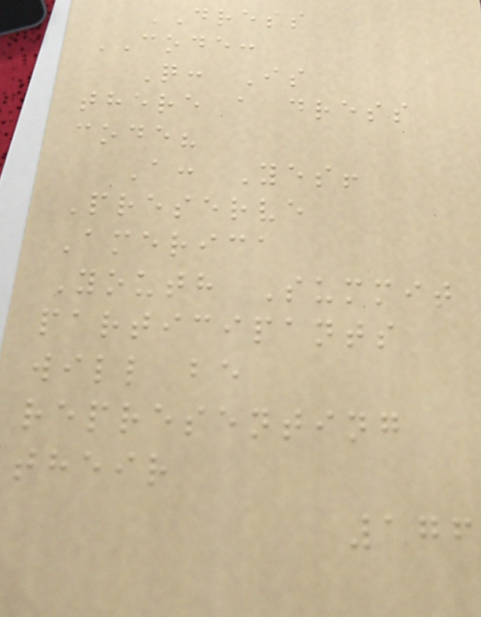DRESS
CODE:
Q: Is
there a dress
code?
A: Yes!
Preserve
America
Youth Summit
participants
will be
representing
their
176
